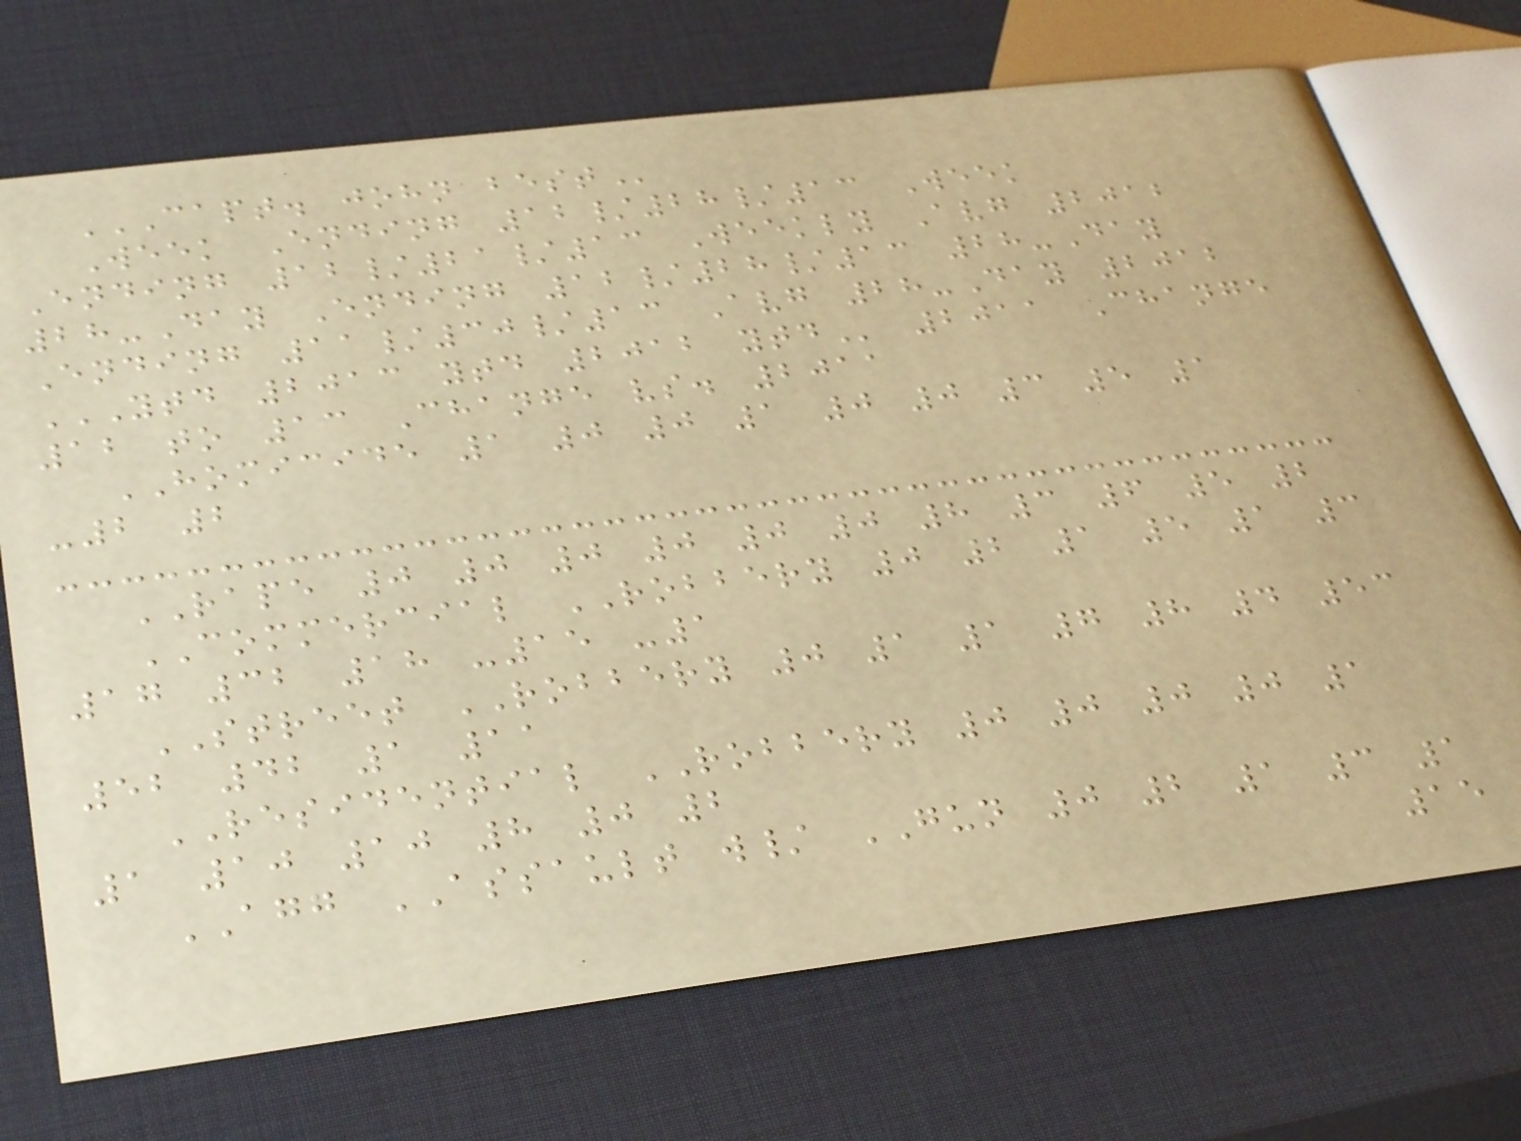CAPT. JOHN BEST
Week Ending 12/28/13 Week
Ending 12/21/13 Weekly Avg 2012
28-Day Ending 12/28/13 28-Day
Ending 11/30/13 Avg 28-Day 2012
YTD 2013 YTD 2012 YTD 2011 Change
12 to 13 Change vs. 2011
HOMICIDE 1 0 0 1 0 0 3 5 1
-2 2
RAPE 0 0 0 0 0 0 8 3 6 5 2
COMMERCIAL ROBBERY 0 2 1 5 1 3
17 32 18 -15 -1
STREET ROBBERY 0 1 1 7 8 4 53
52 42 1 11
RESIDENTIAL ROBBERY 0 0 0 0 1
1 10 10 8 0 2
AGG ASSAULT w/ GUN 0 2 1 3 1
15
